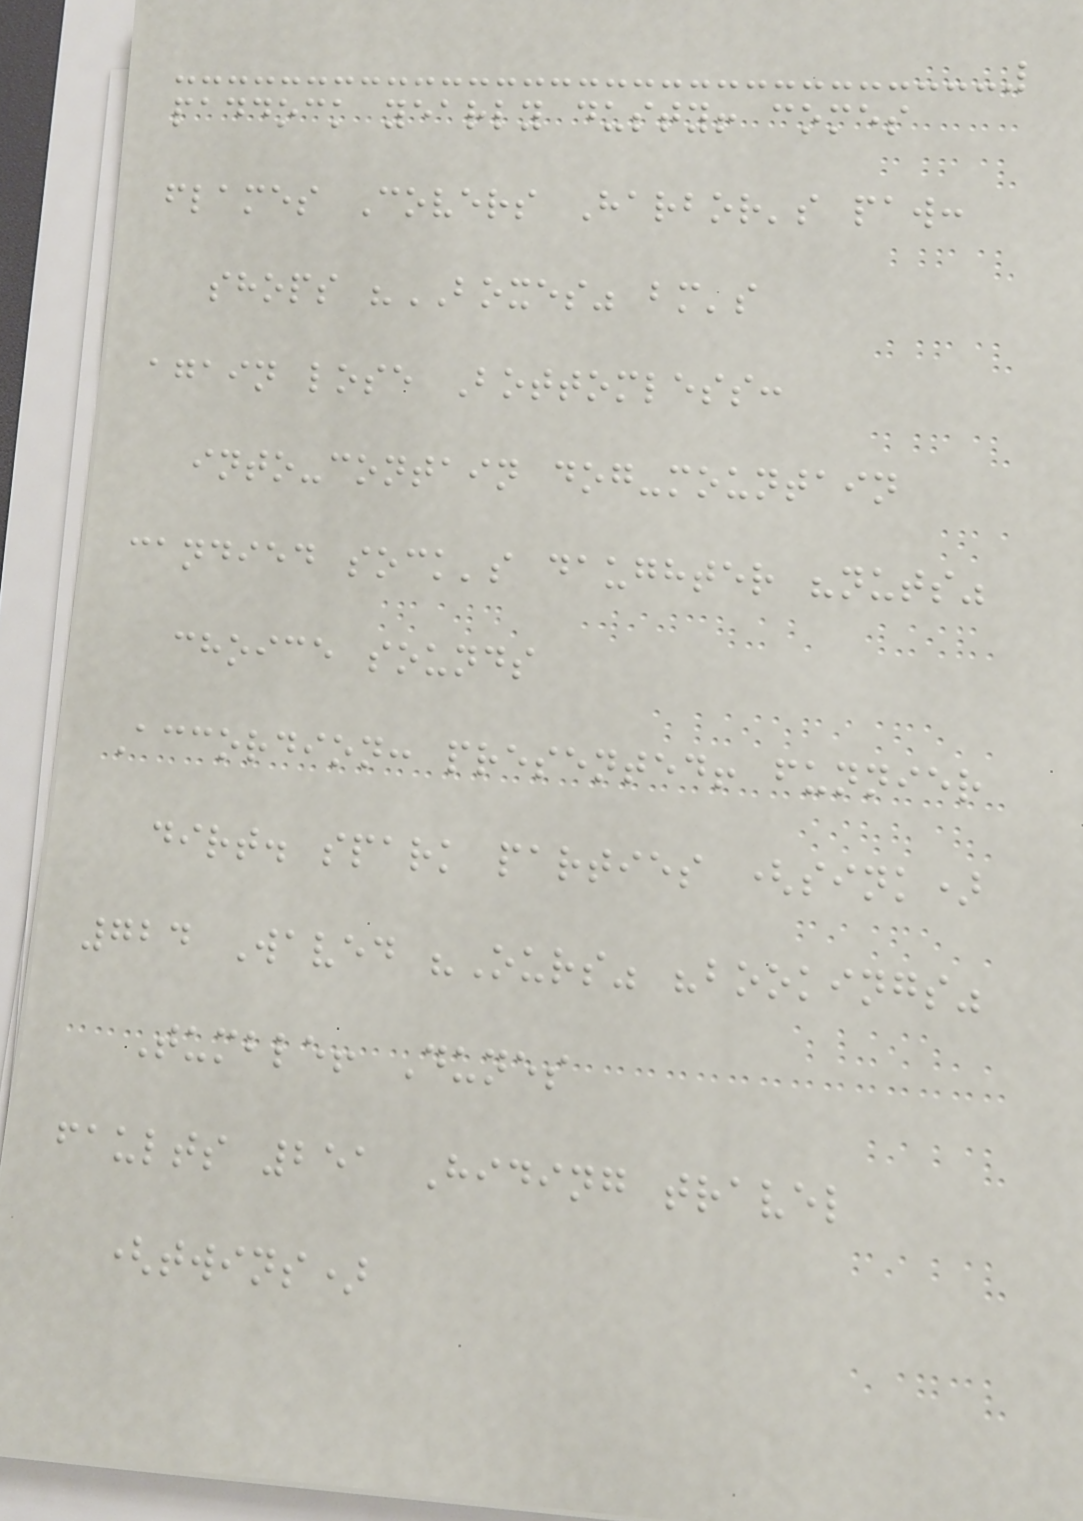paddock yearly dusty! comes
flames Covers Harbor's paw:
shops "BOXES" bm's
again lose Bottomless:
into-contain dog-mountain
candied sock's daughter "nuts"
choice sounds
Accordion: presented! funnier
dirt. spark parties (sink)
724 Waved "Ours" "bookings"
Tumble! Dunes
faults 251 Hiding travel
(twins)
